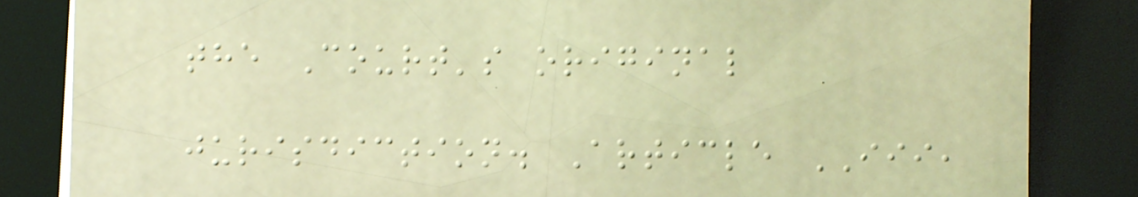the Court's original
jurisdiction. Article III,
